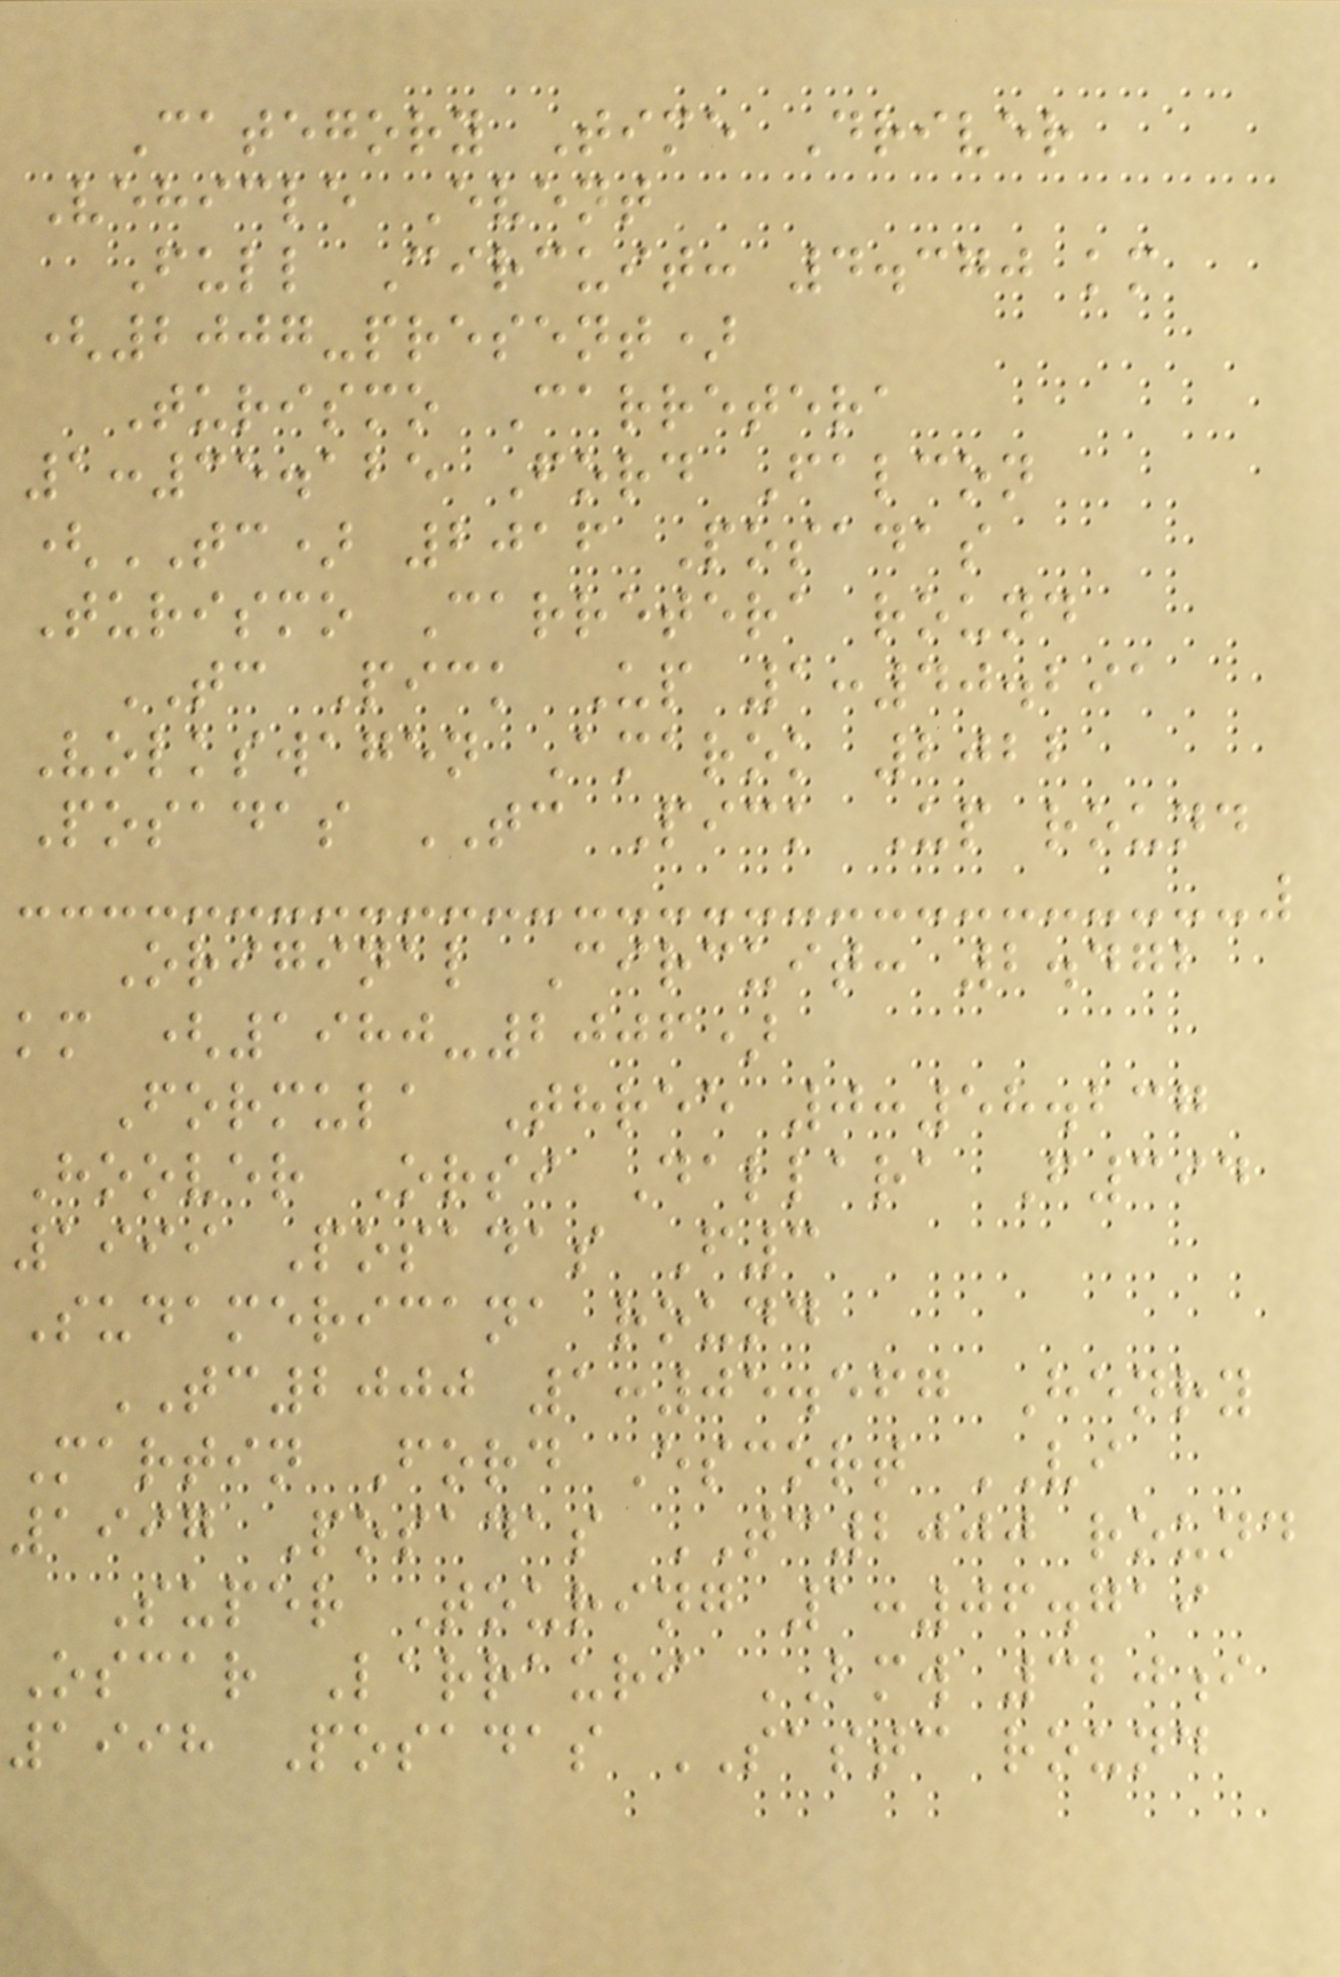Category Time Driver
Vehicle Event
Full Circuit: 4.370 km
(2007-present)
Turismo Carretera
1:35.125 Ford Falcon
(TC) 2016 Posadas
Turismo Carretera round
TC Pick Up 1:40.291
Volkswagen Amarok 2022
Posadas TC Pick Up round
Original Circuit: 2.472
km (1980-2006)
Formula Three 0:58.237
Hoover Orsi Dallara F394
1999 Posadas F3
Sudamericana round
TC2000 1:05.567 Henry
Martin Ford Escort VI
1997 Posadas TC2000 round
Super Touring 1:06.719
Oscar Larrauri BMW 320i
1998 Posadas SASTC round
